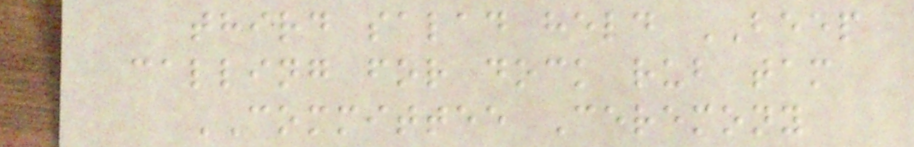third salad held BEEP
calling for dock rub tam
COMMITTEE Ceremony
